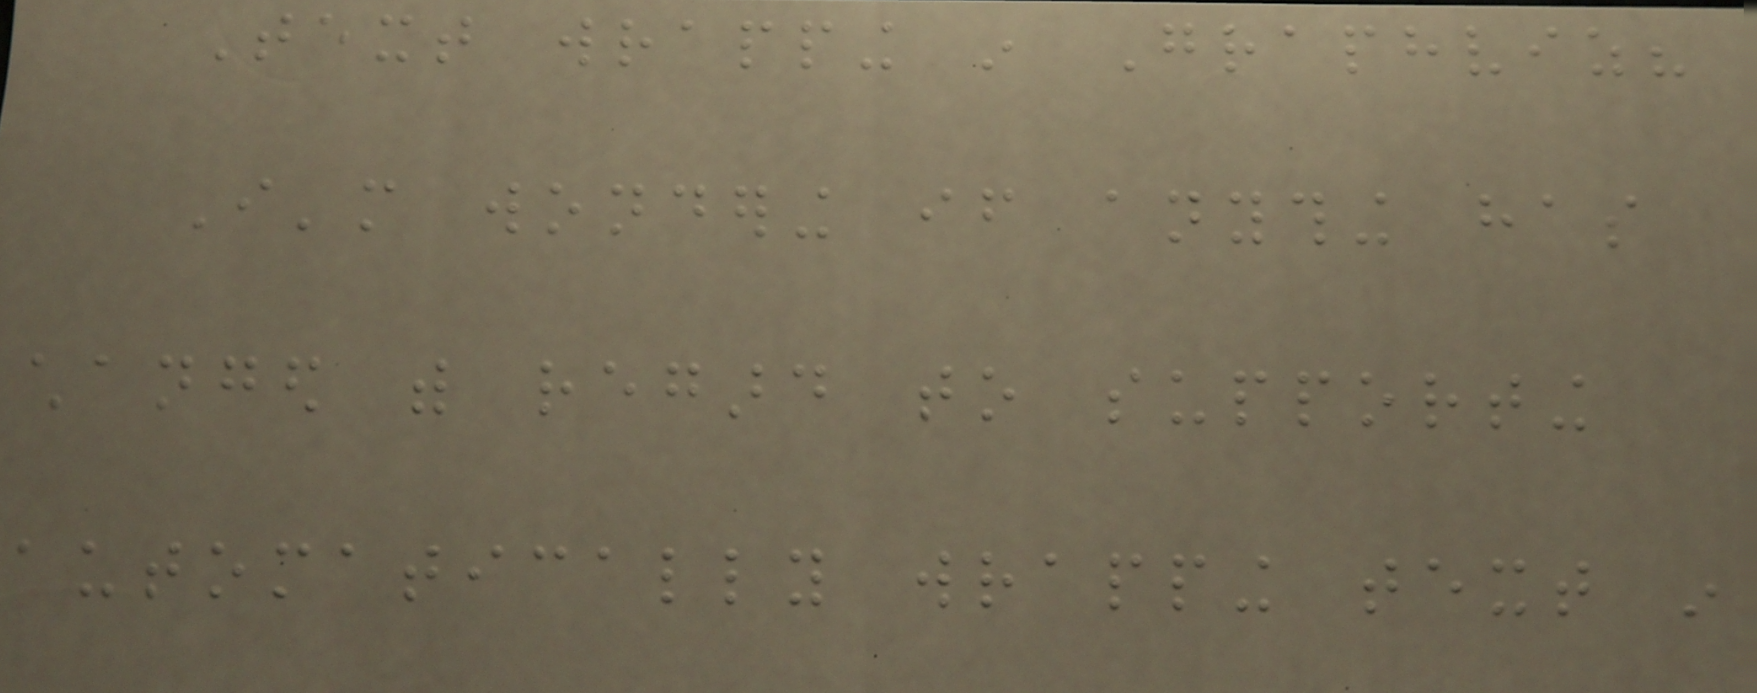Text wrapping in Graphviz?
I'm wondering if anything has
changed with regard to supporting
automatically wrapping text in
